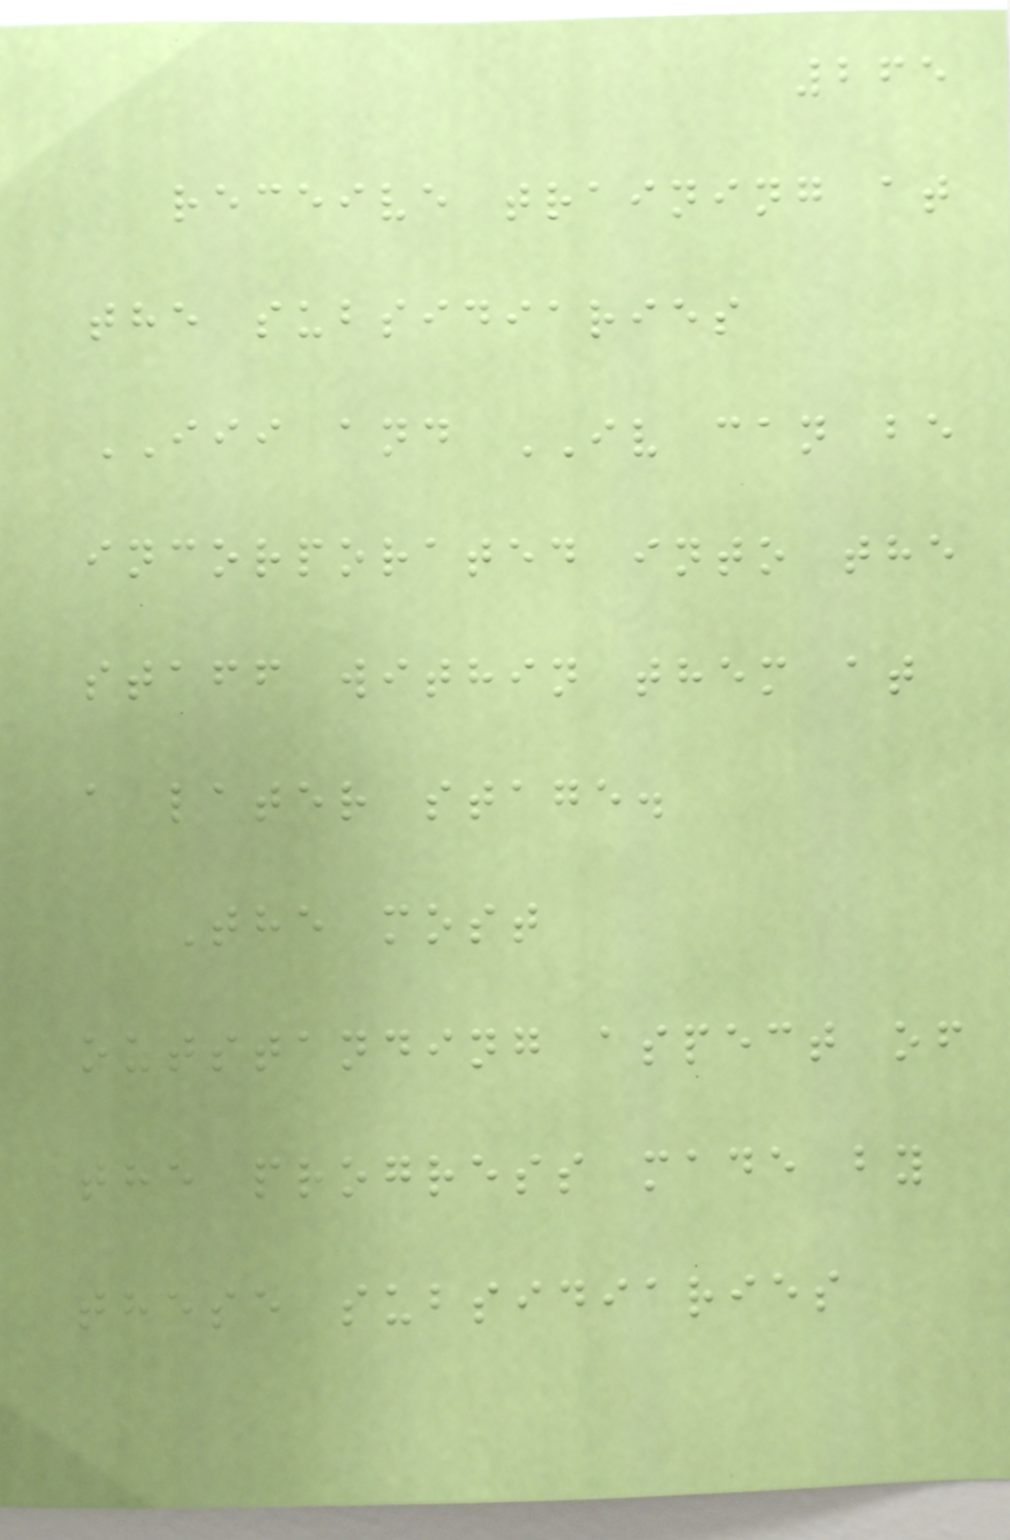265
receive training at
the subsidiaries
III and IV can be
incorporated into the
staff within them at
a later stage.
The most
outstanding aspect of
the progress made by
these subsidiaries
